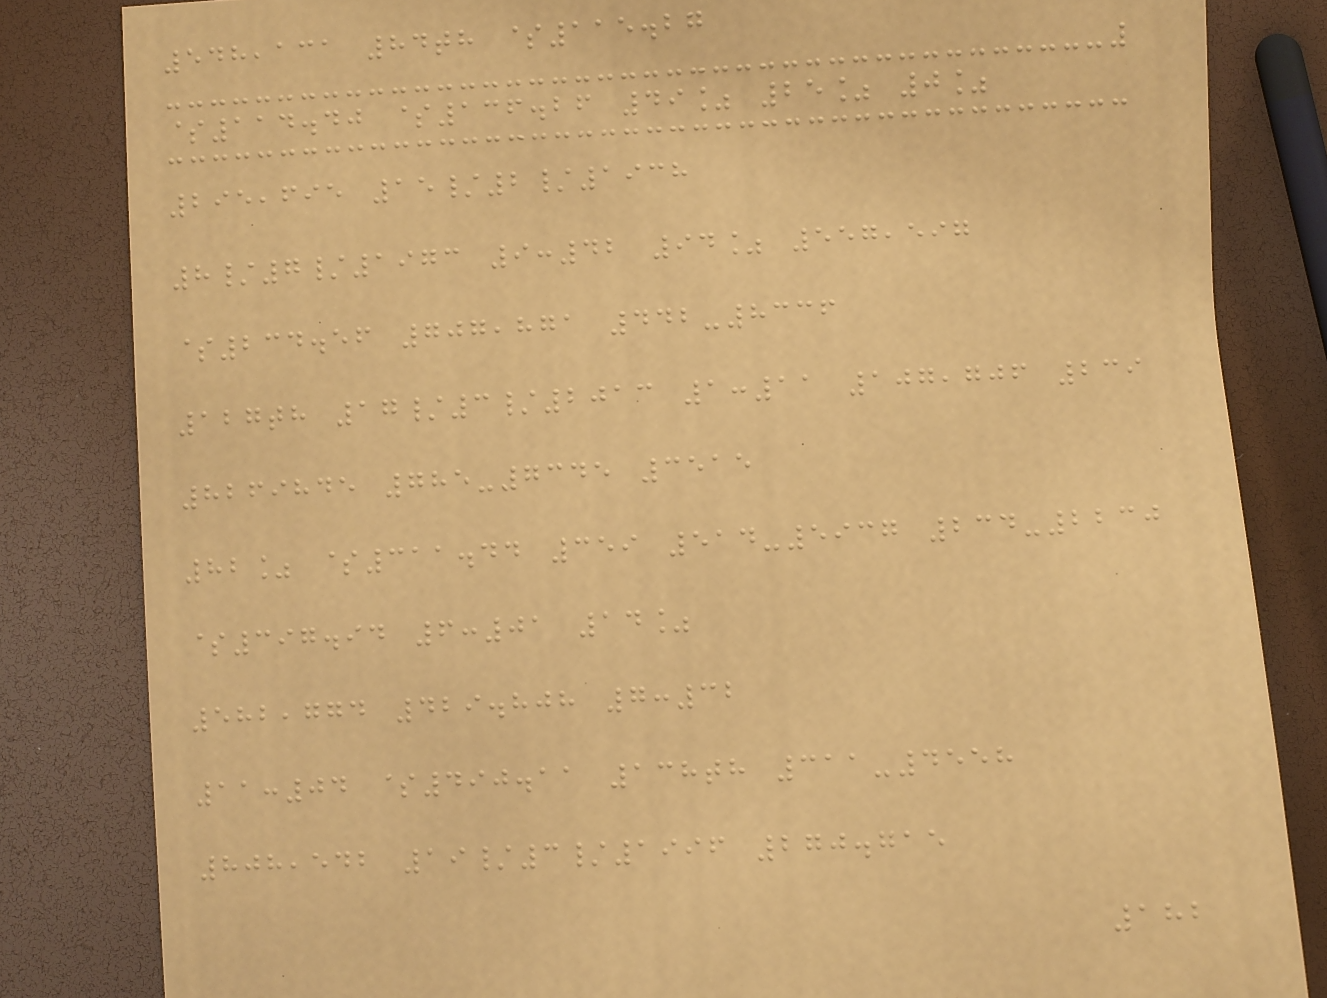548,131 84th $115.27
$114.40 $136.26 49% 25% 0%
295,695 15/2/1938
8/7/1973 9:42 94% 557,597
$234.56 707,871 442-8336
127th 17/3/2013 1:11 107,706 239
8269845 785-7345 3515
82% $311.44 359 514-5937 234-2230
$397.94 6:01 14%
582,774 429.808 7:32
11:04 $490.11 138th 311-4558
808,542 19/3/1996 270.715
182
